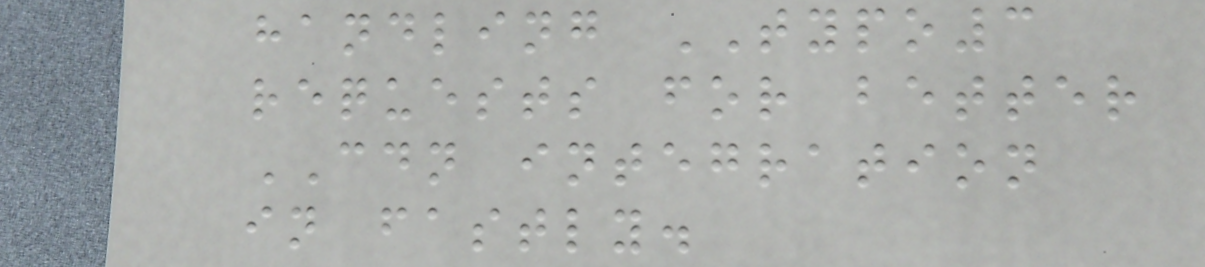handling TYPO3
requests for better
CDN integration
in fastly.
